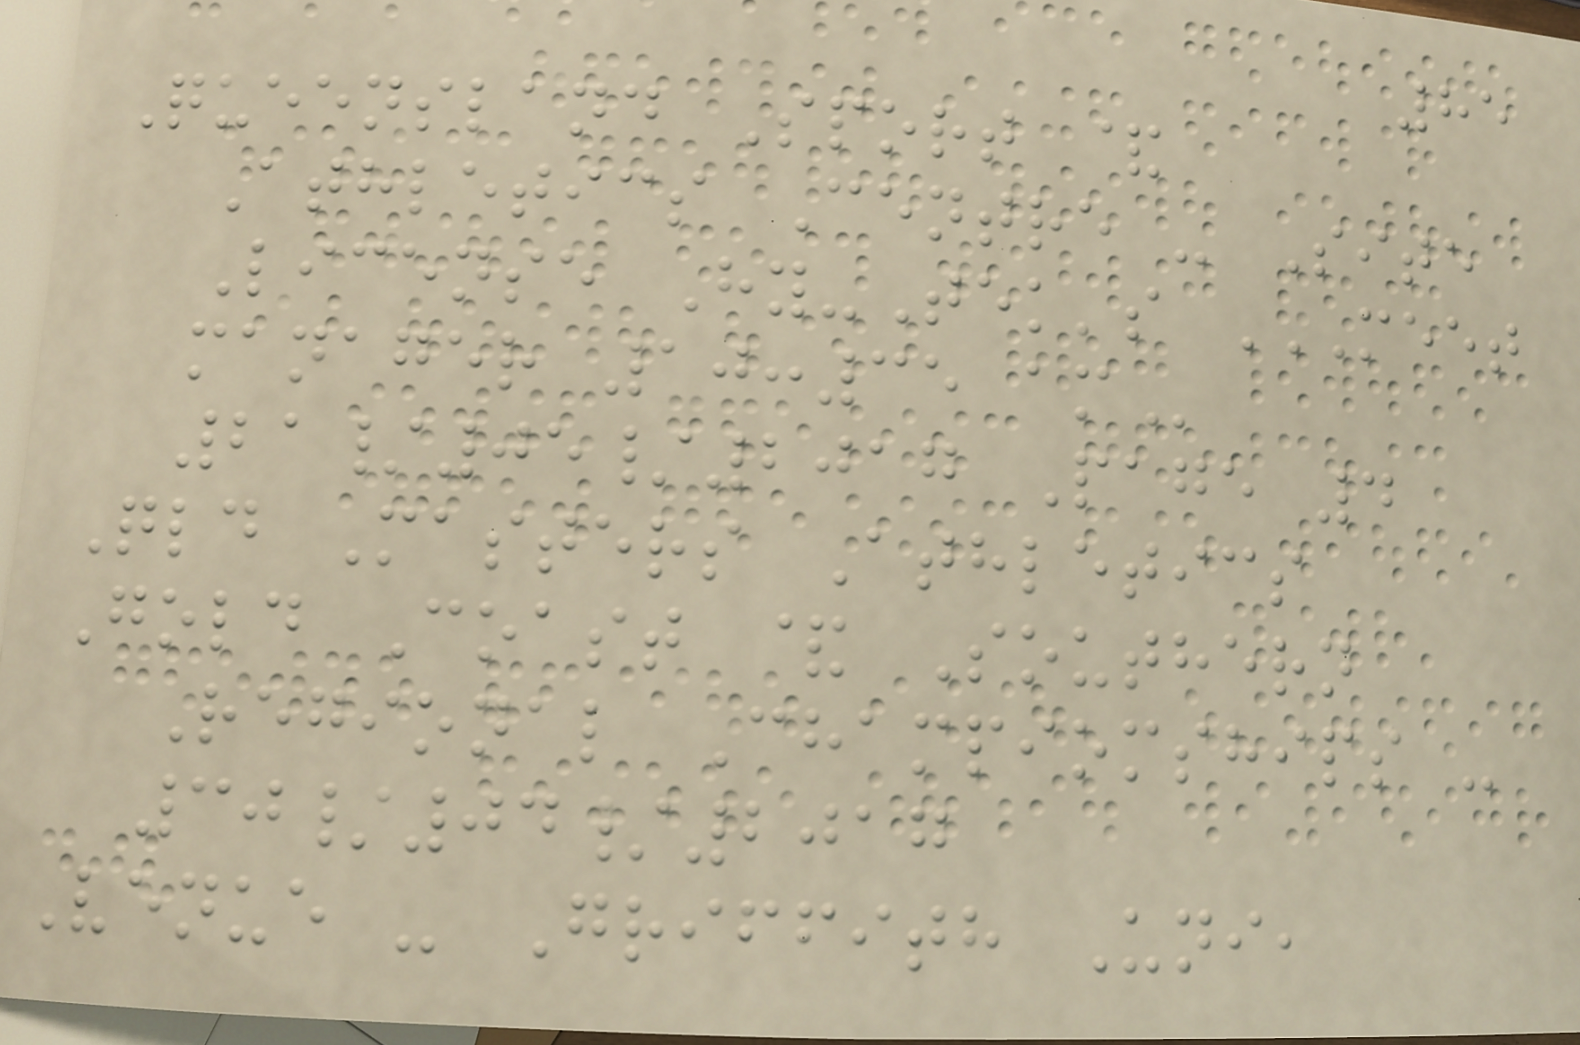85
Queensland Sport &
Athletics Centre - Site
License Hy-Tek's MEET
MANAGER 10:35 AM
21/05/2017 Page 4
Qld Masters Athletics
Gold Coast & Southern
Regional Champiomships -
30/04/2017
Venue - Griffith Uni,
